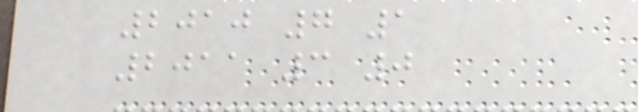2010 7 1
2011 3 0
